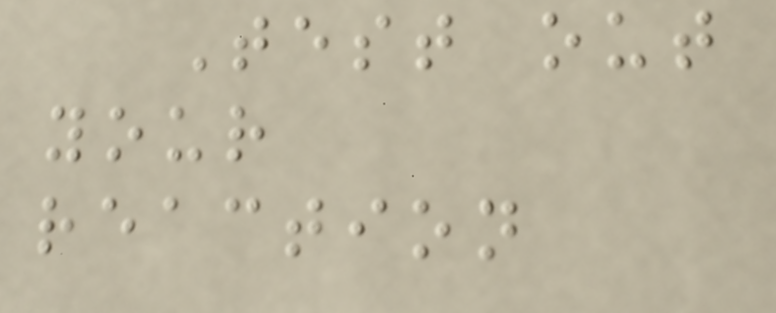Test out
your
reaction
